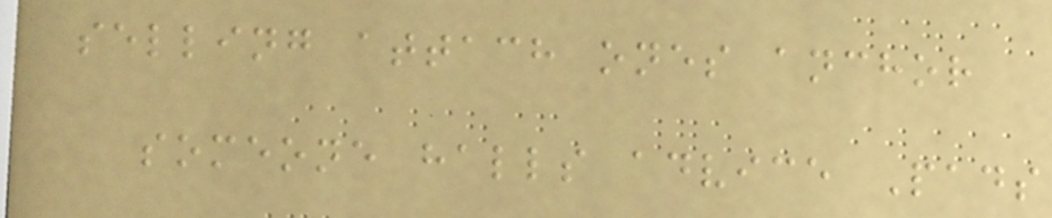selling attach ones anchor
someone halls advice Pads
